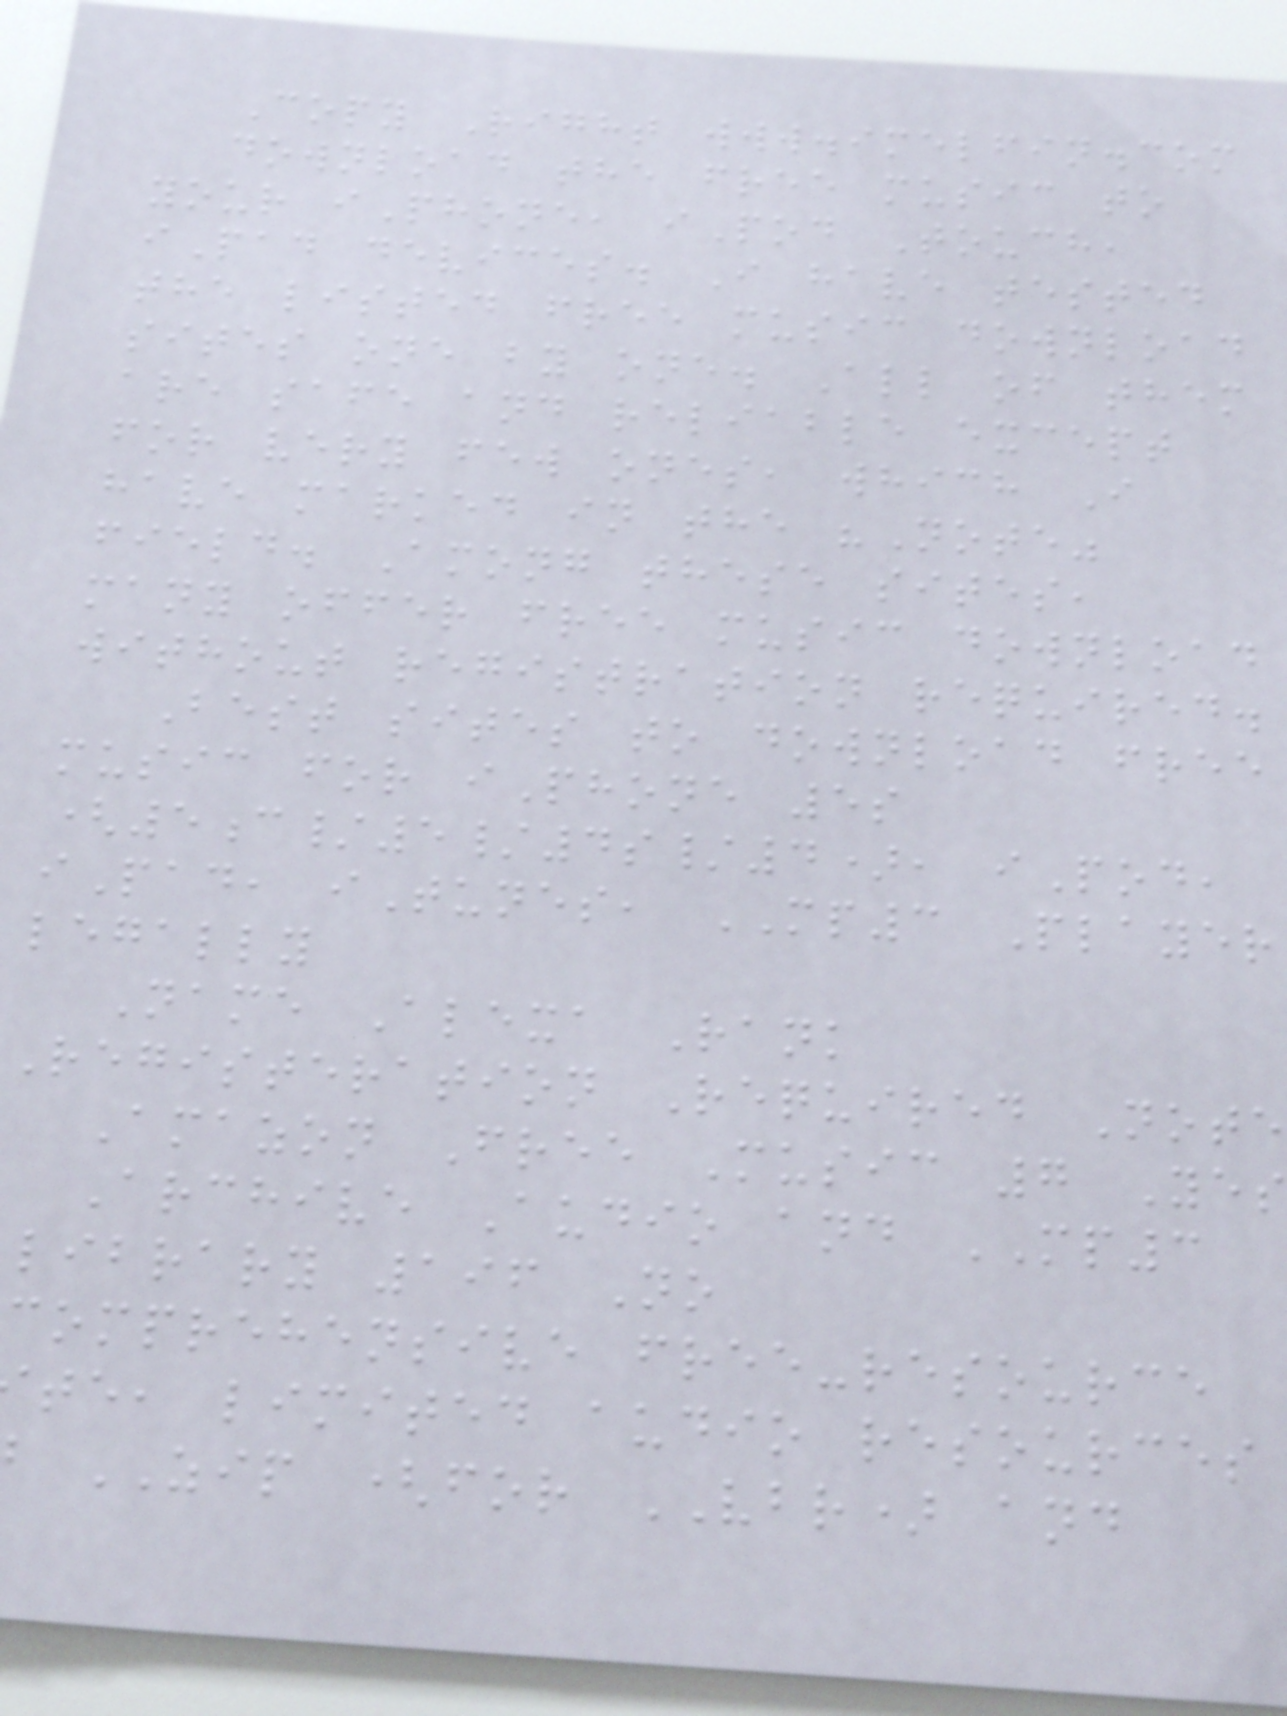Copy Right www.imelfin.com
download the free music to
your iPhone, iPod Touch,
iPad devices. I have tested
the listed free music download
sites one by one. All of them
are safe and reliable except
for very few ones, which I
have marked in the "Note"
field. Among these sites,
many offer free music download
without registration required.
Best sites to download free
music for iPhone 5s
(5c/5/4s/4), iPod,
iPad, iTunes, MP3 Player
legally
Name Alexa Rank
Registeration Required Note
Amazon Free Music 7 Yes
Archive Audio and MP3
library 196 No
comprehensive free-resource
te, limited audio resources
ZIP (for VBR) and
